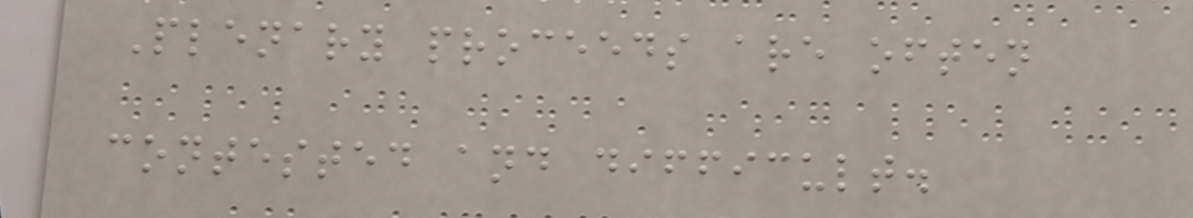Plenary proceeds are often
contested and difficult.
